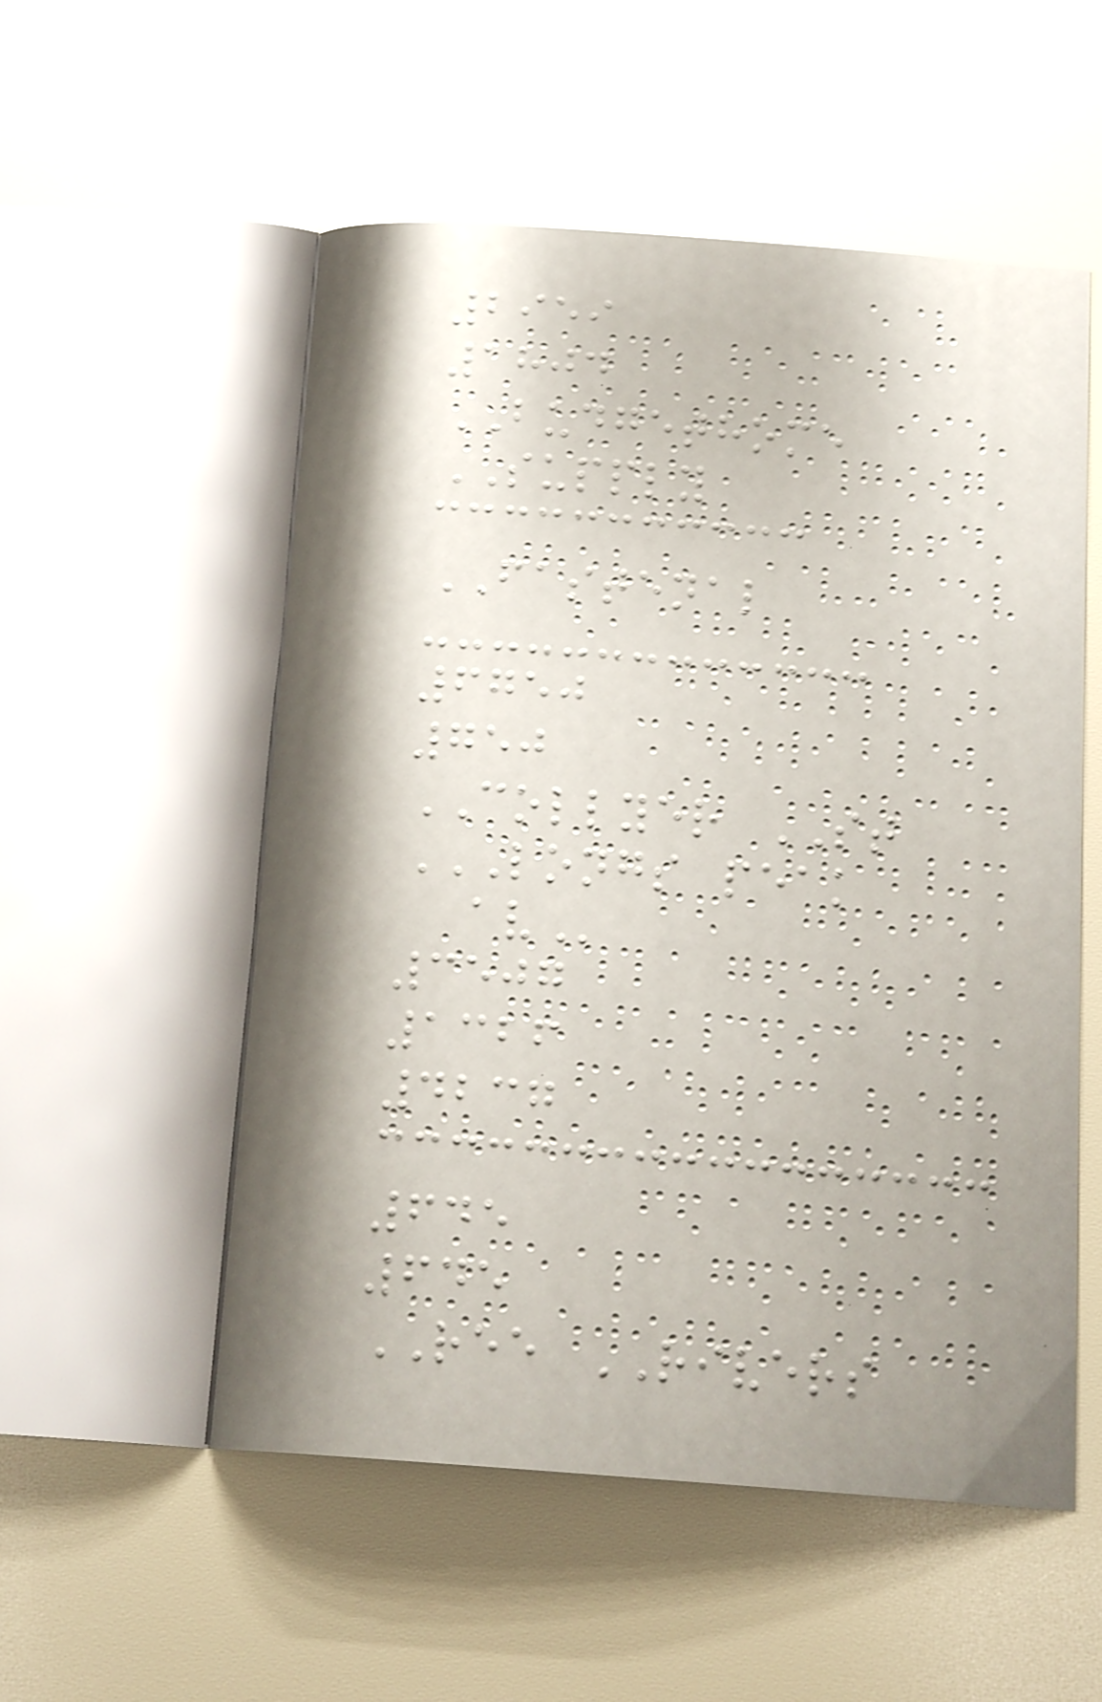2959
1804
BUDGETHOME
SUPPLY
FASTENAL
6750
750
COLLYER ST
LONGS PEAK
AV
3507
1326
4237
645
645
REE RIVERS
